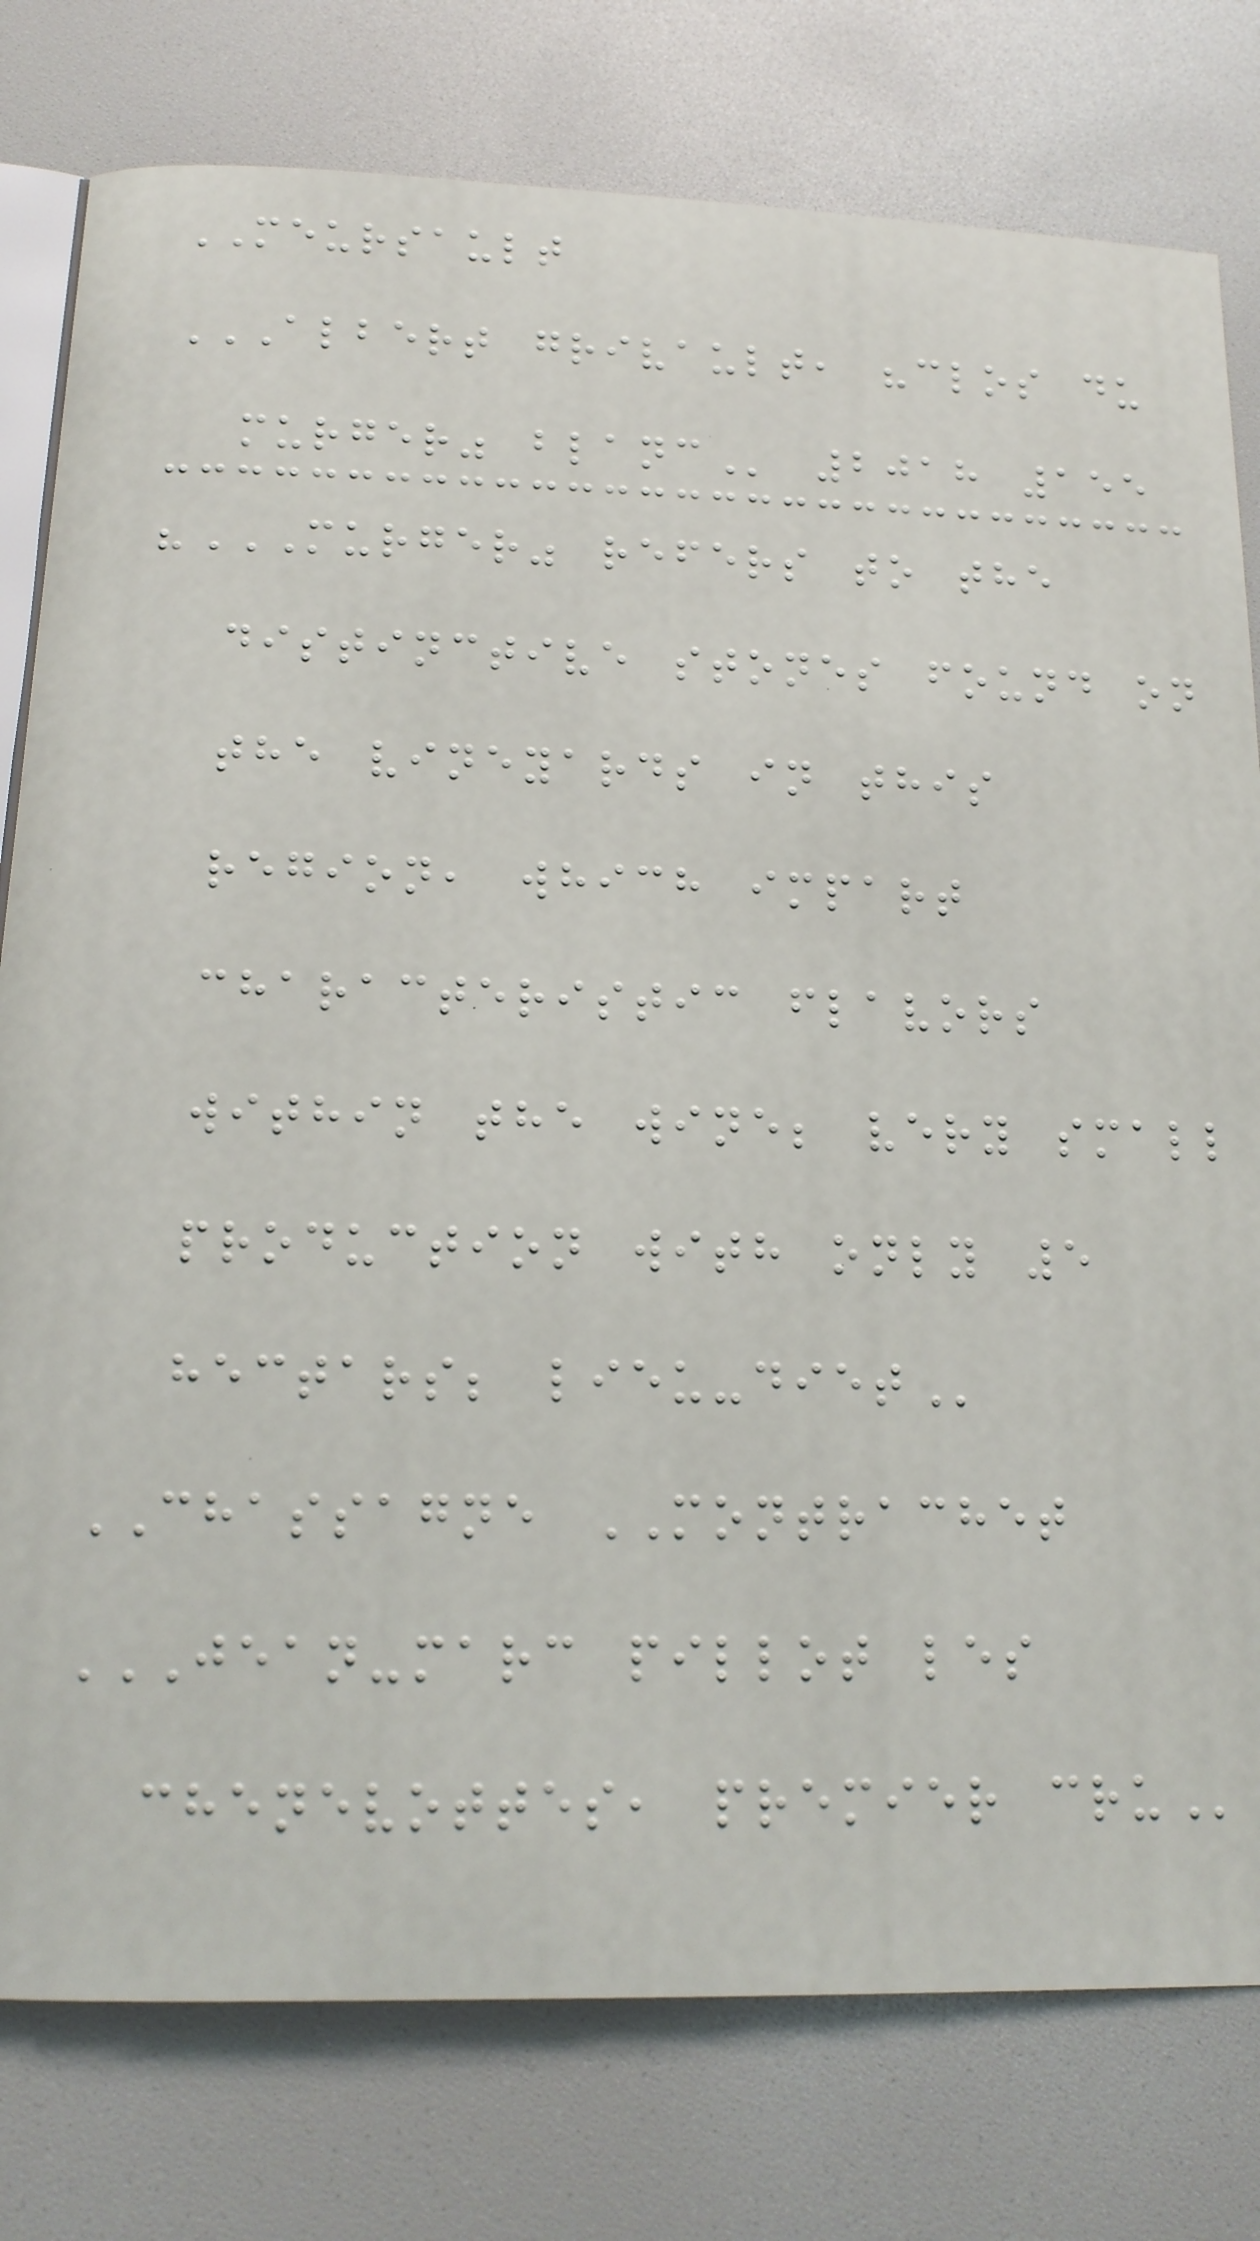MEURSAULT
ALBERT GRIVAULT, "CLOS DU
MURGER" BLANC 2018 155
"MURGER" REFERS TO THE
DISTINCTIVE STONES FOUND ON
THE VINEYARDS IN THIS
REGION, WHICH IMPART
CHARACTERISTIC FLAVORS
WITHIN THE WINE; VERY SMALL
PRODUCTION WITH ONLY 5
HECTARS; LIEU-DIET
CHASSAGNE MONTRACHET
JEAN-MARC PILLOT LES
CHENEVOTTES, PREMIER CRU
